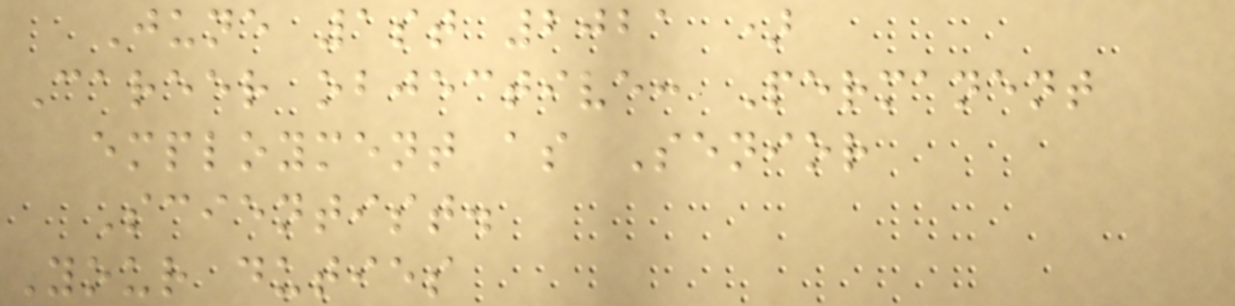June 1st 2021 )
Career objective: Permanent
employment as Senior
Scientist.
Your duties
